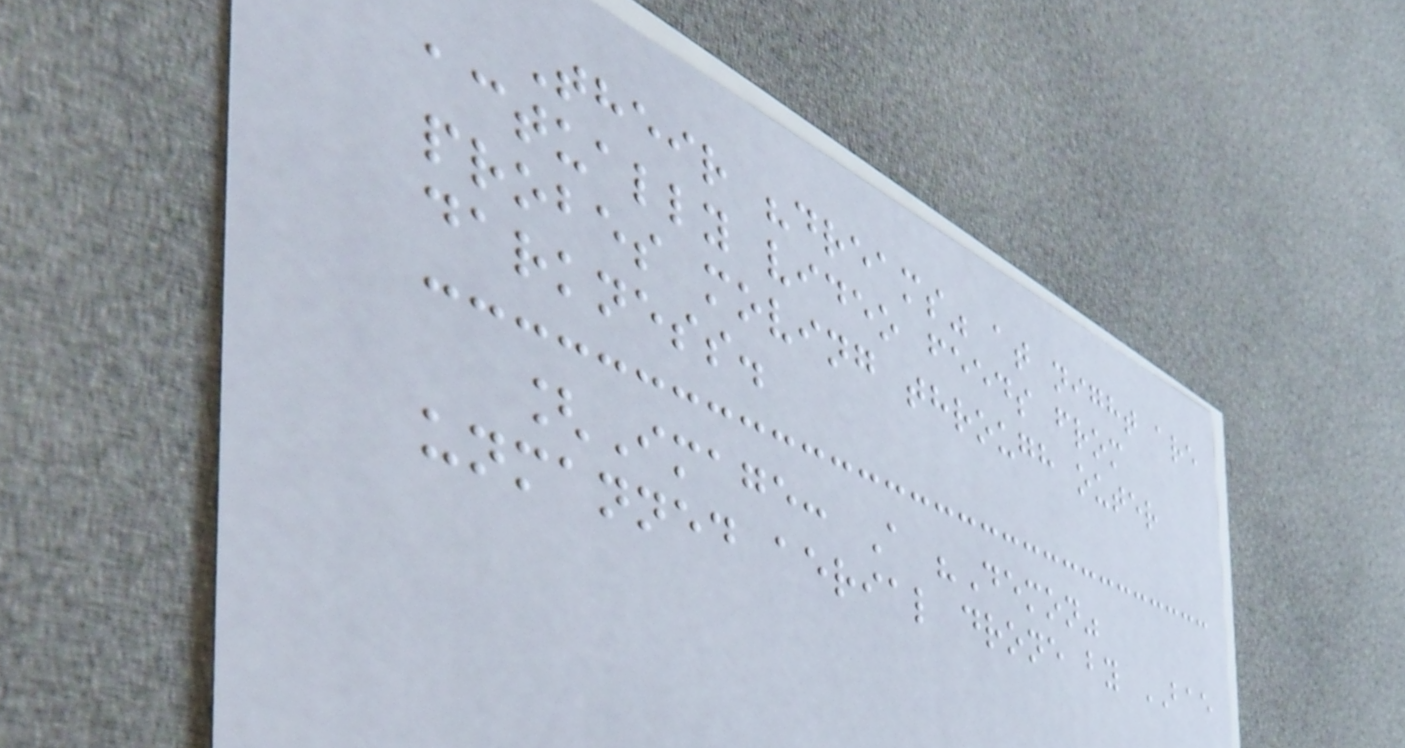Their "dreams" at night are
actually video feeds from
probes moving through outer
darkness.
[Image: A "Demon"
unmanned aerial drone by BAE
